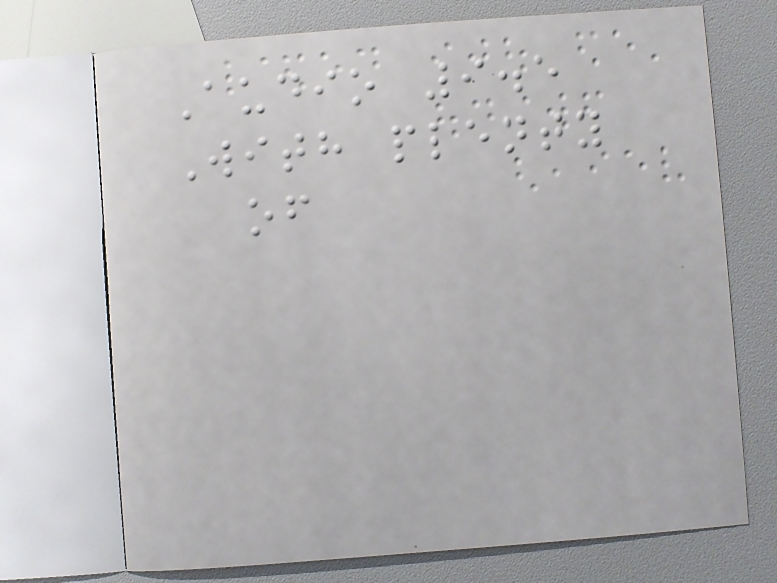Audio 9.5
With plenty
of
